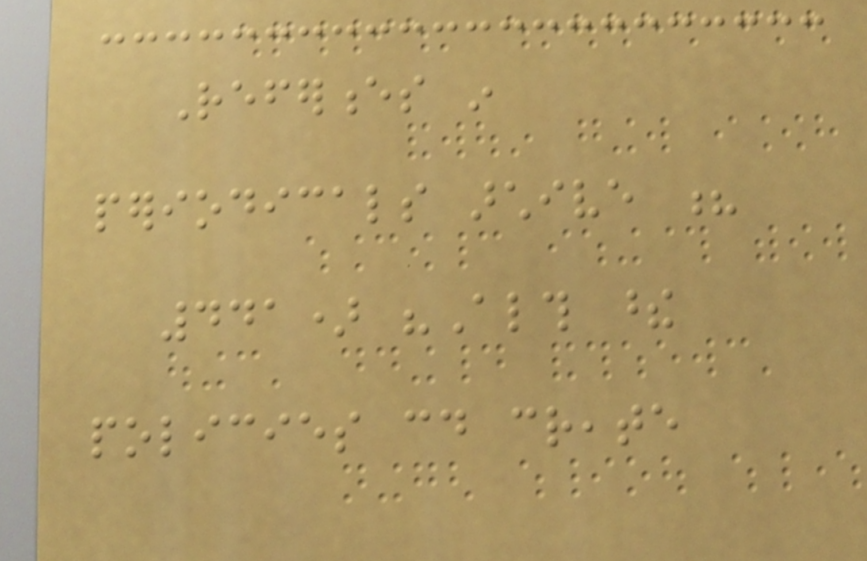References in
periodicals archive ?
441) "Although these
policies could create
